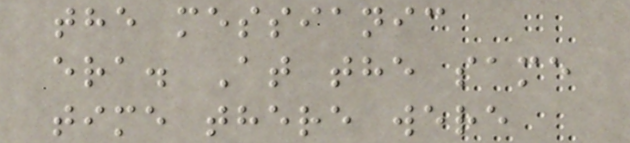the messianic
era. At the same
time there were
